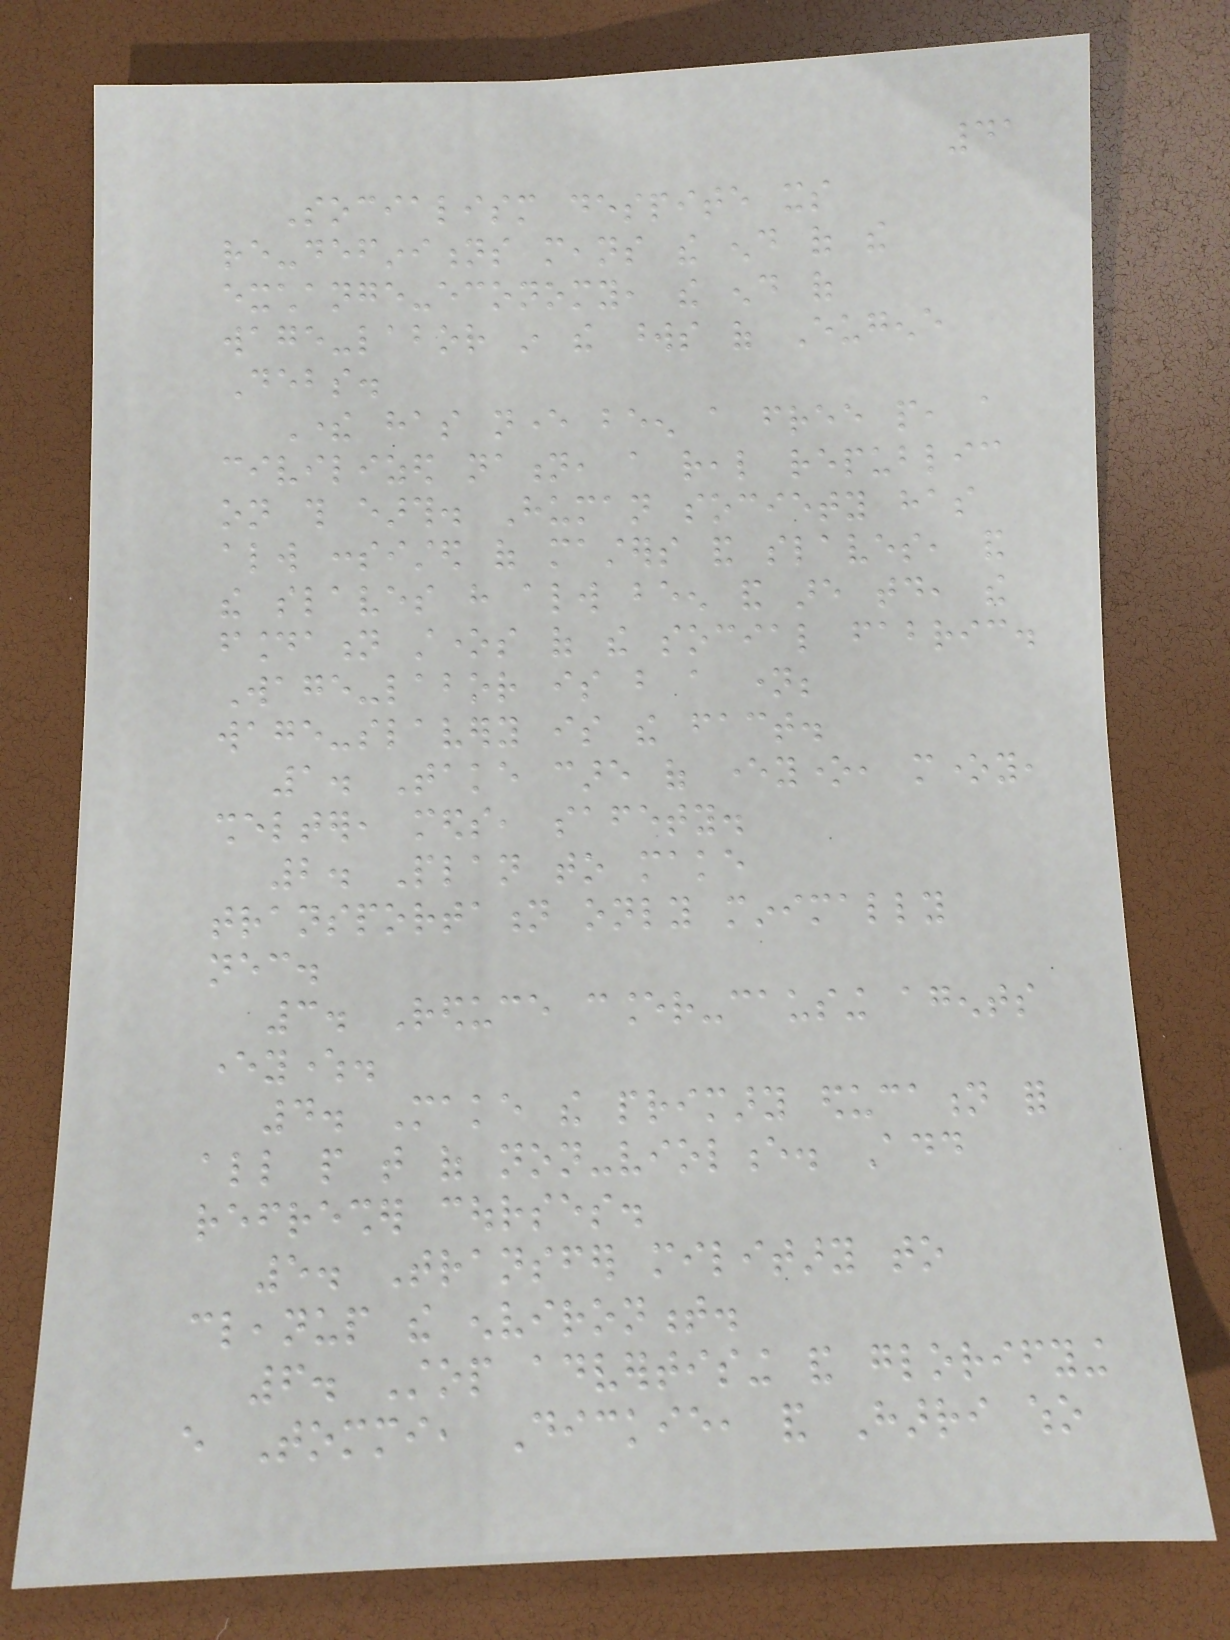41
Socialism despite its
re-definitions means the end of the
exchange-economy, the end of
wage-labor in the words of Eugene
Debs.
There has never been a free people, a
civilized nation, a real republic
on this earth. Human society has
always consisted of masters and slaves, and
the slaves have always been and are today, the
foundation stones of the social fabric.
Wage-labor is but a name;
wage-slavery is the fact.
1. Take care of everyone, money,
shelter, meds, safety.
2. Plan to make
transportation only minimally
necessary.
3. Reduce cancer-causing agents
everywhere.
4. Make the primary education for
all people that of non-violence. Add
refresher courses.
5. Transfer military to
cleanup the environment.
6. Stop advertising and glorifying
every Tommi, Dickie, and Harri who
